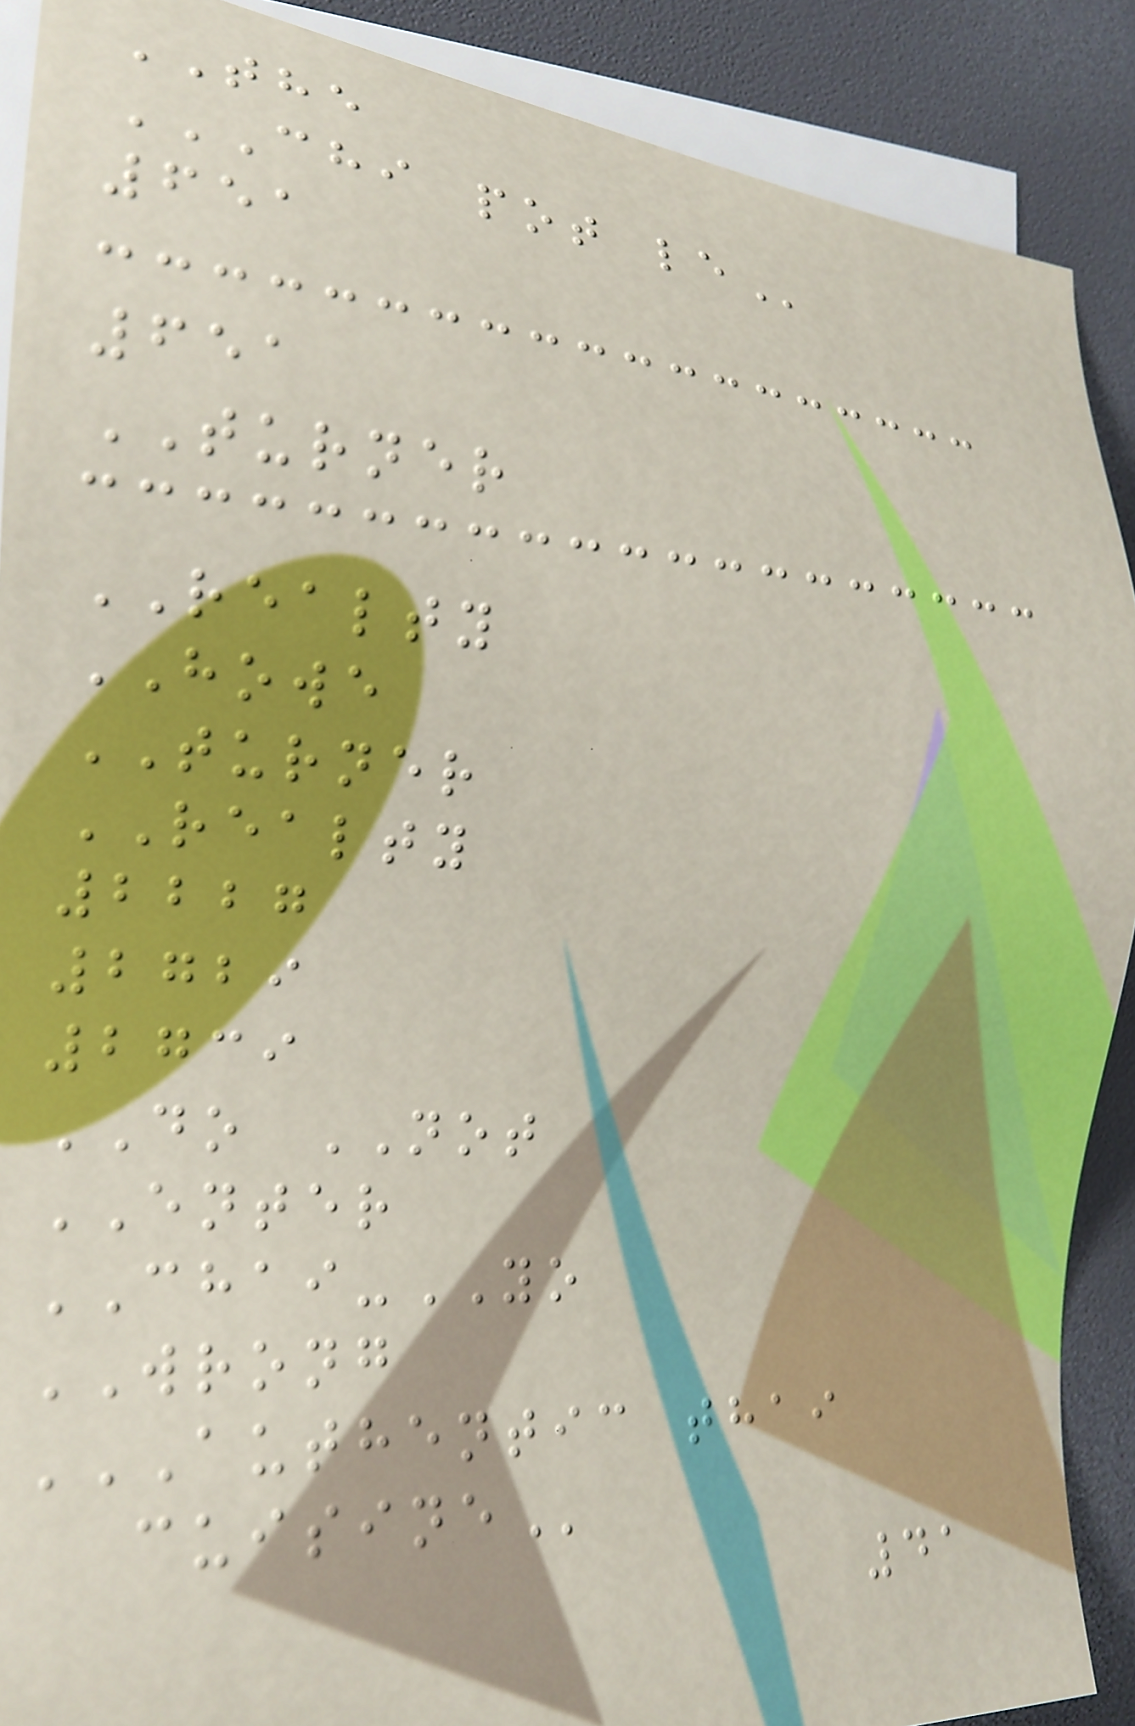THE
CHI POT LE
651
651
TURNER
REALTY
HOWE
TURNER
REALTY
2227
2729
2739
DO NOT
ENTER
CHAI-YO
WRONG
AUTHENTIC THAI
CUISINE
41
